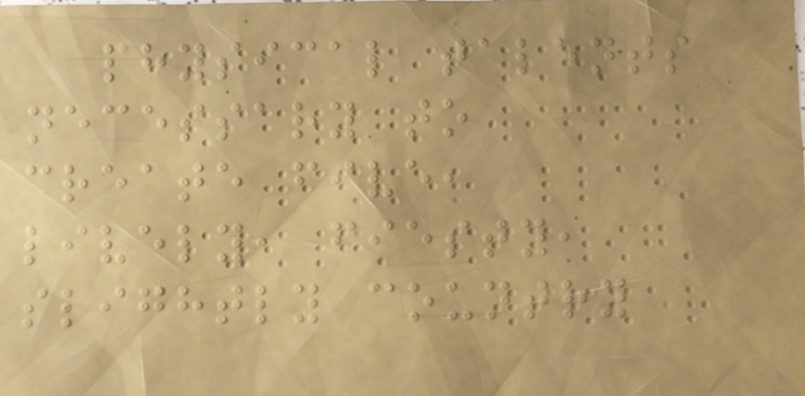physical talents
necessary to
create five,
lively, fiesty,
slightly country
